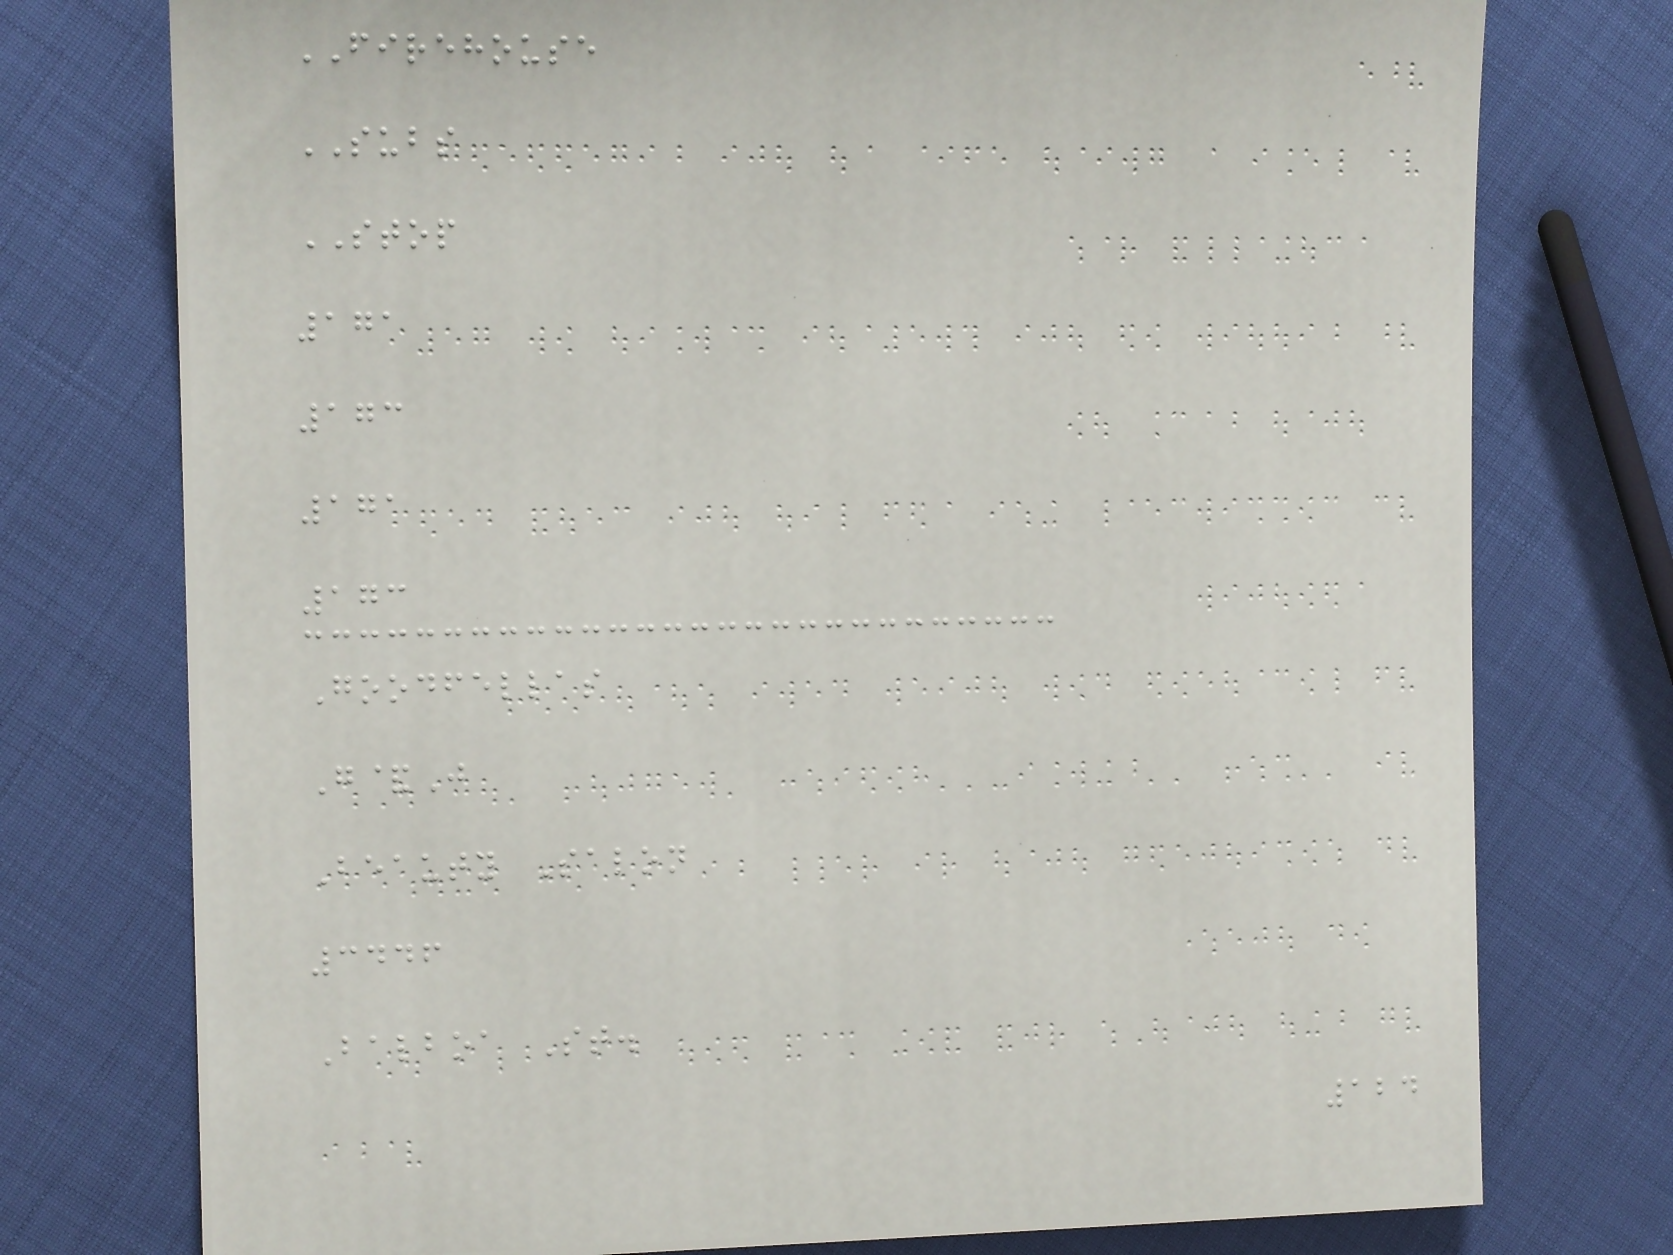FIREHOUSE
SUBS
STOP
171
173
171
173
Goodfellas
G&J
Beauty Salon
3446
Balboa St.
124
